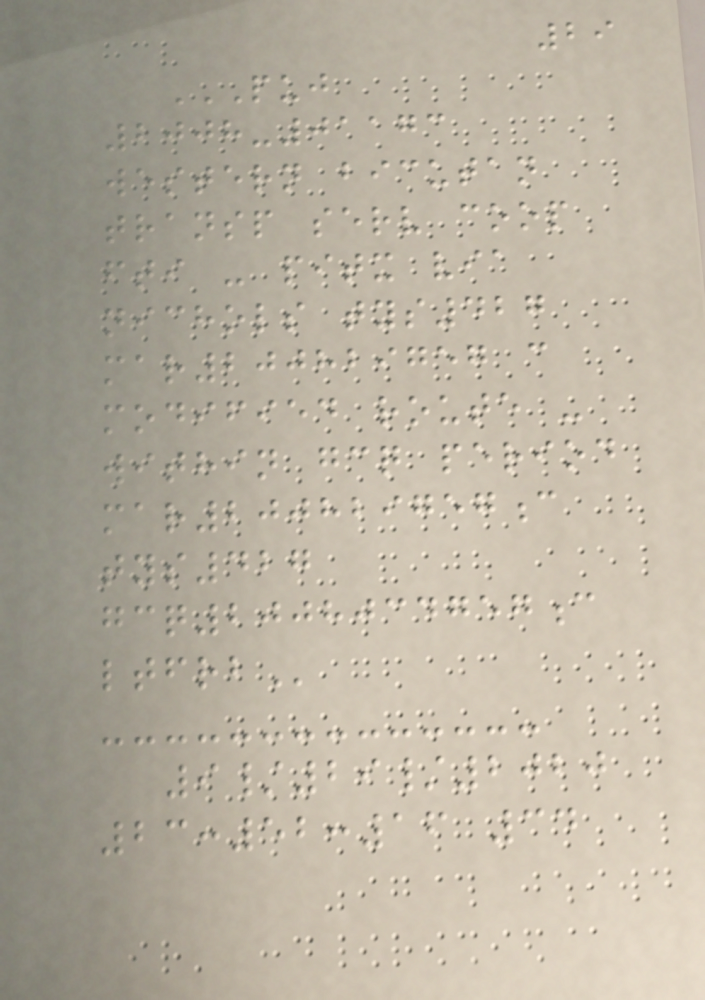29
PUJ
2008-01173
WESTERN BICUTAN
TRANSP SERV COOP
FTI - PITX VIA
NICHOLS TYS427
MAR200829757 C
MODIFIED ROUTE -
WITHIN GCQ PERIOD
MAR200829757C
TYS427
GCQ2008034757C
LTFRB
9/29/2020
23:52:16 34
